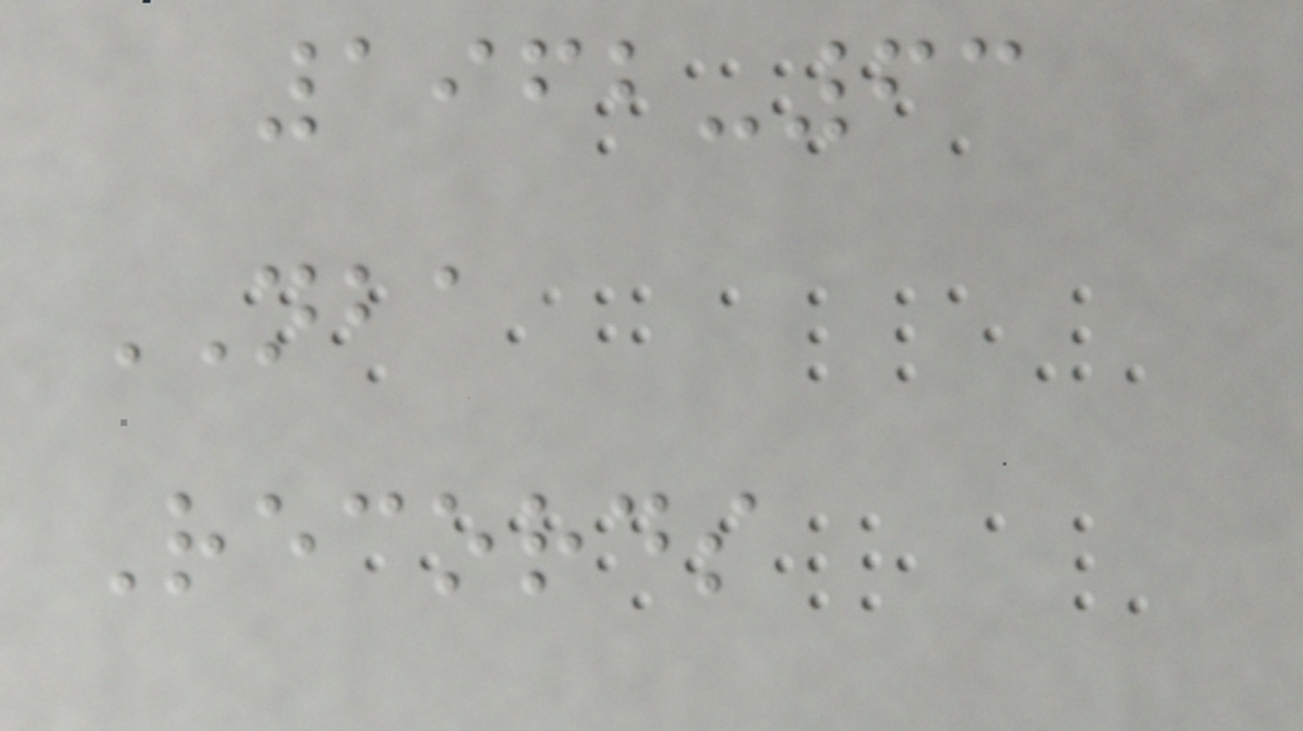1962-63
NBA
Records
